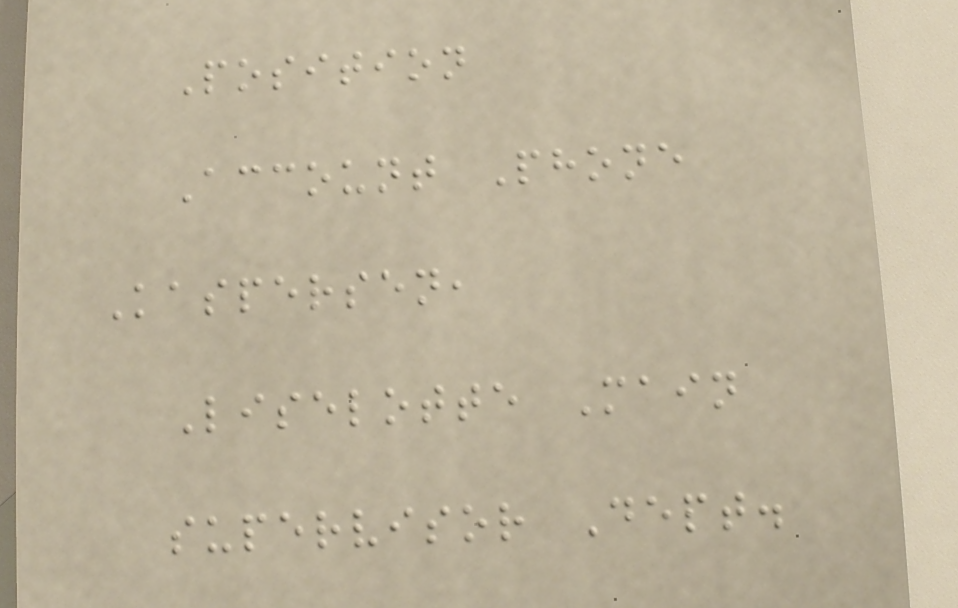Position
Account Phone
Kaspersen,
Liselotte Main
supervisor Dept.
